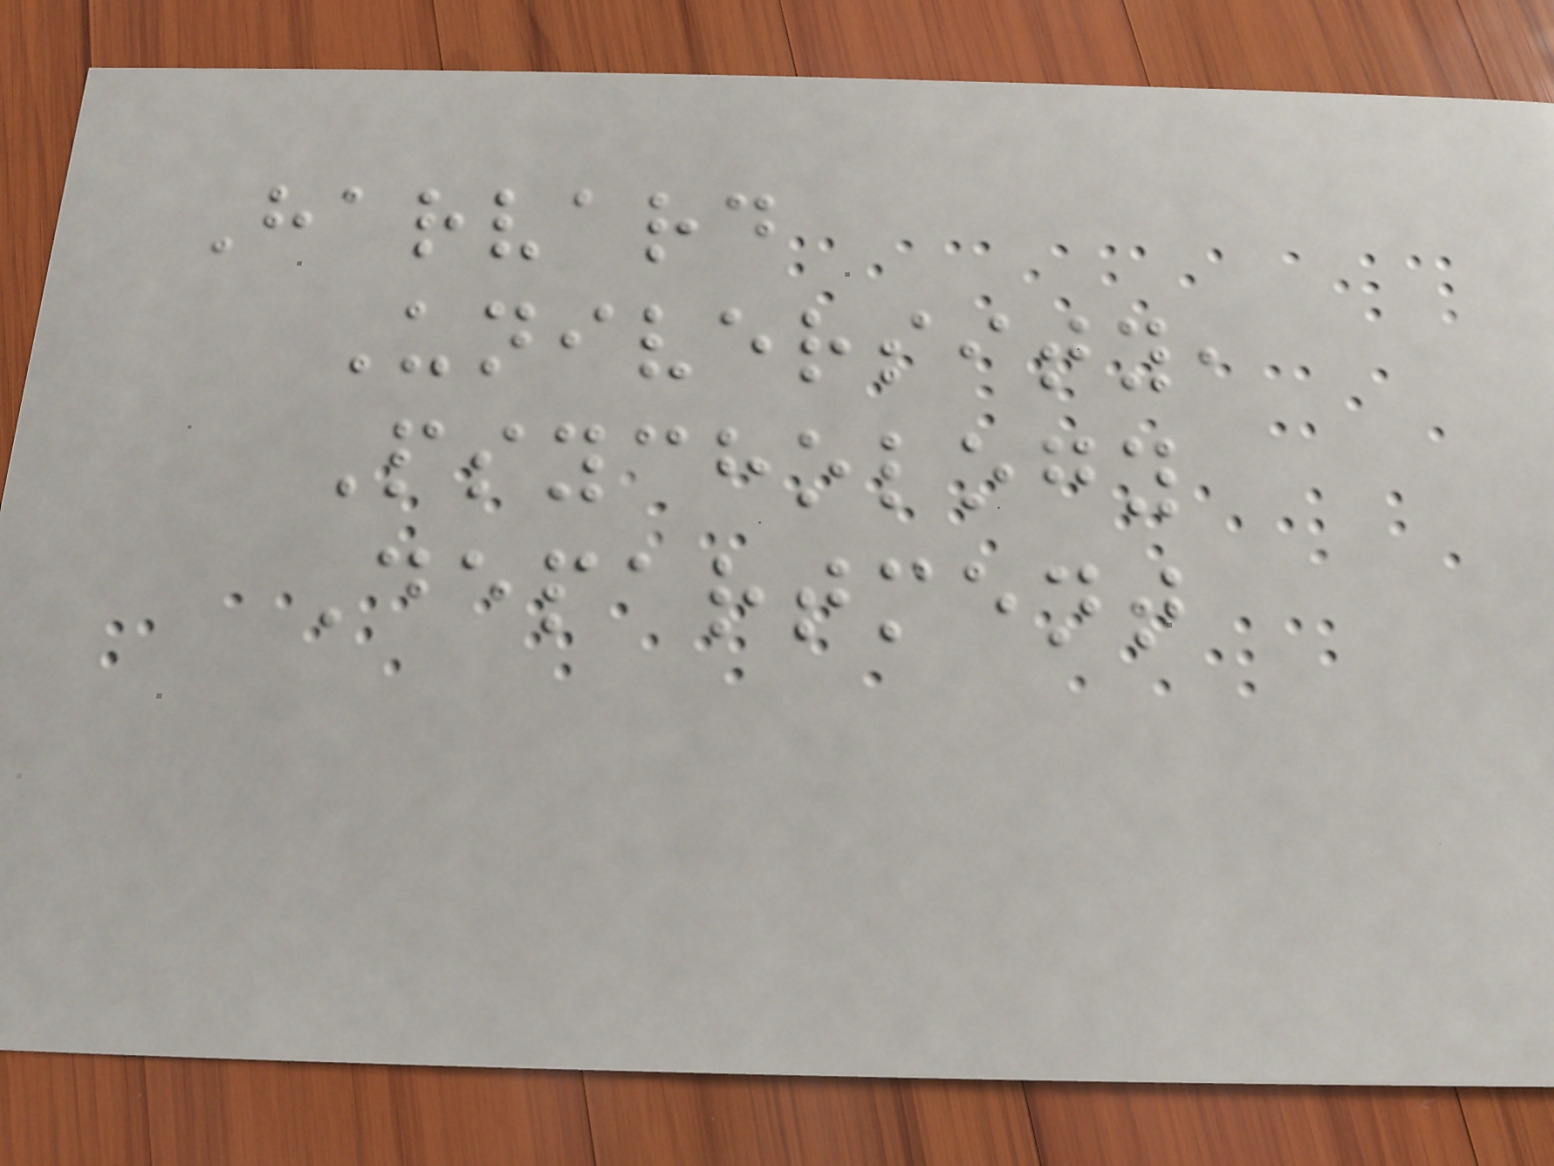Harvard
University,
Psychology
Department
